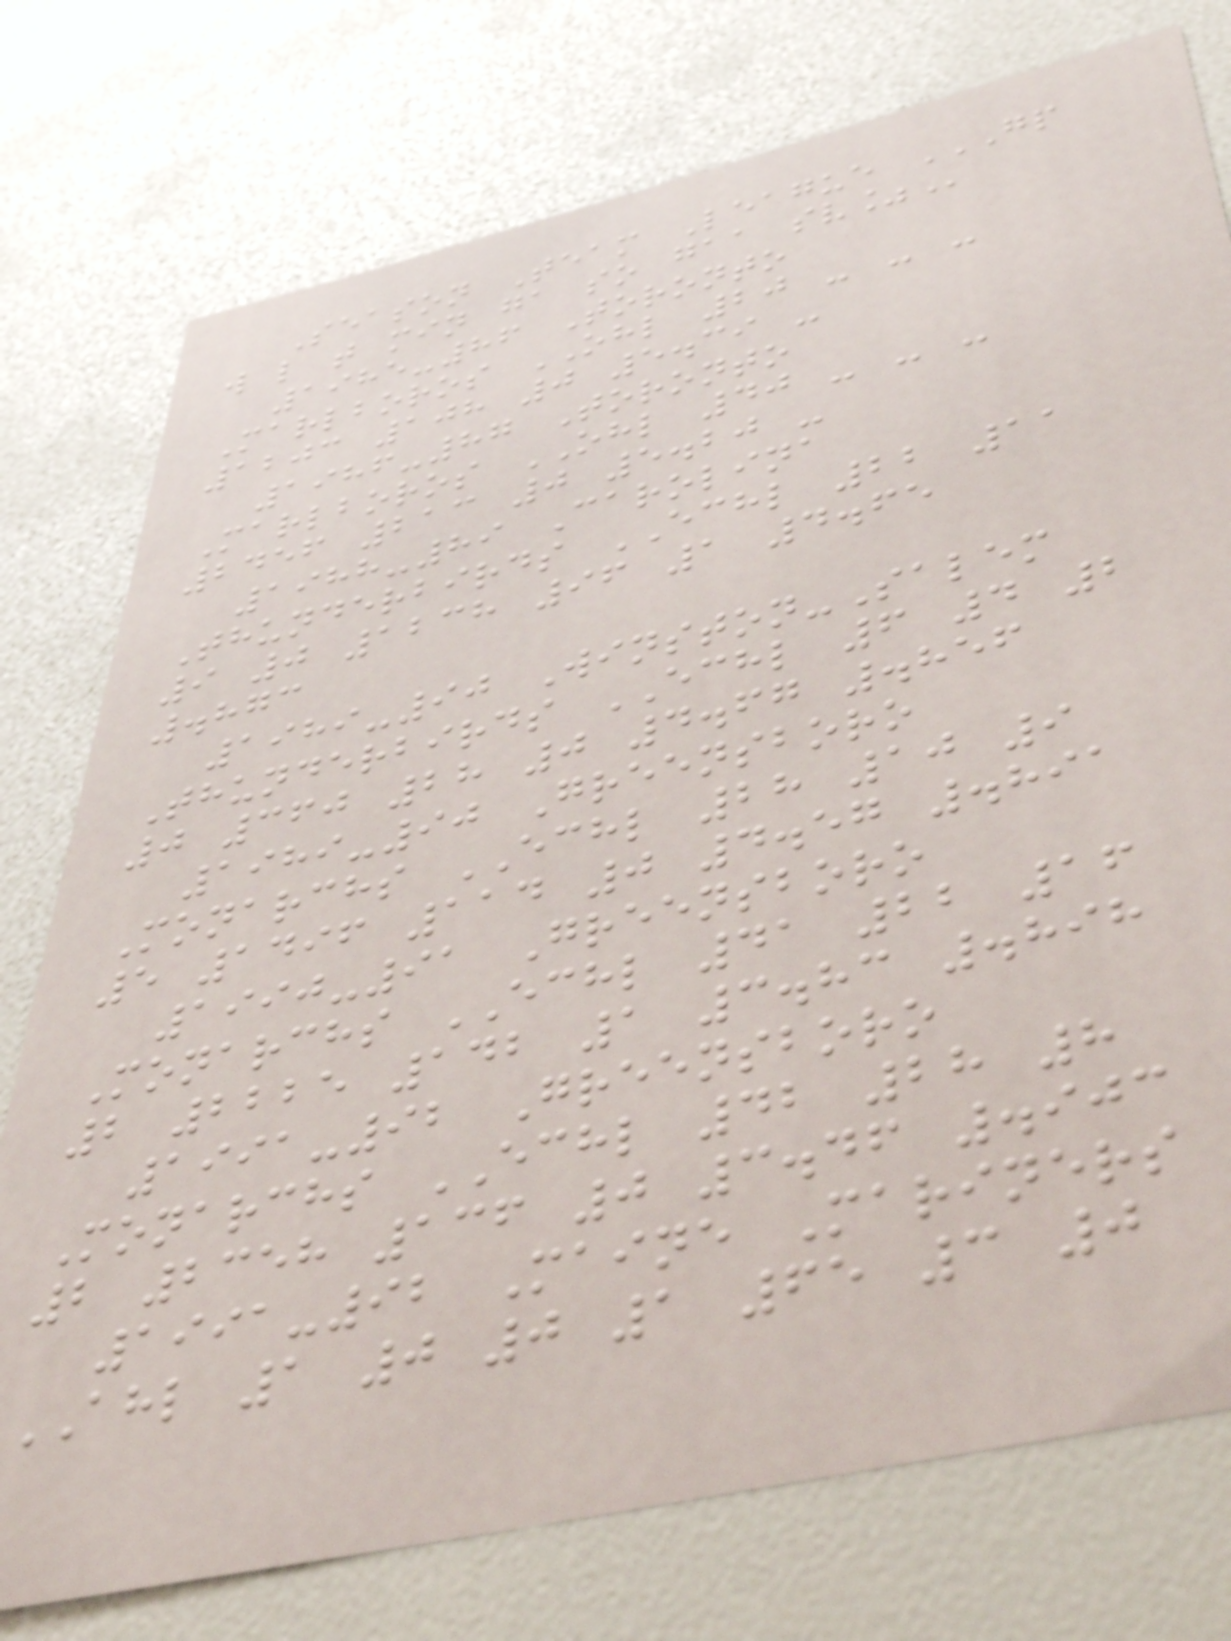Season Team League GP
w l t min ga so gaa
1985-86 Toronto
Marlboros OHL 20 - - -
1203 108 0 5.39 -
1986-87 Toronto
Marlboros OHL 40 - - -
2456 213 0 5.20 -
1988-89 Carolina
Thunderbirds ECHL 22 11
9 0 1238 96 1 4.65
.873
1989-90 Winston-Salem
Thunderbirds ECHL 6 4 2
0 360 28 0 4.67 .856
1989-90 Greensboro
Monarchs ECHL 28 10 9
5 1496 114 0 4.57 .891
1990-91 Greensboro
Monarchs ECHL 41 22 16
2 2225 142 1 3.83 .898
1991-92 Greensboro
Monarchs ECHL 42 28 8
2 2358 136 0 3.46 .903
1991-92 Maine Mariners
AHL 1 0 0 1 65 3 0
